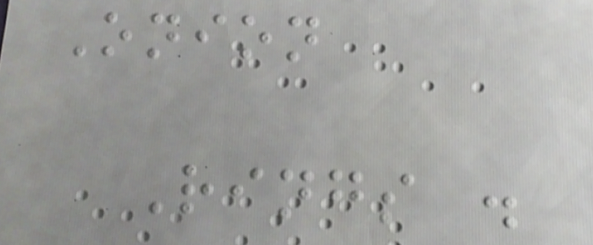Onion
Rings .
